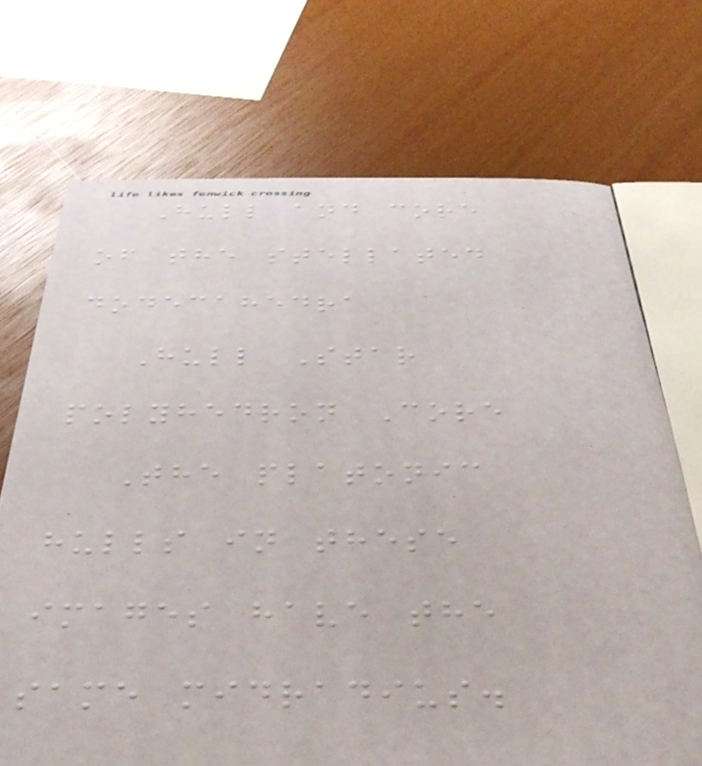Hull and core
of the stellated
dodecahedra
Hull Star
polyhedron Core
The platonic
hulls in these
images have the
same midradius.
